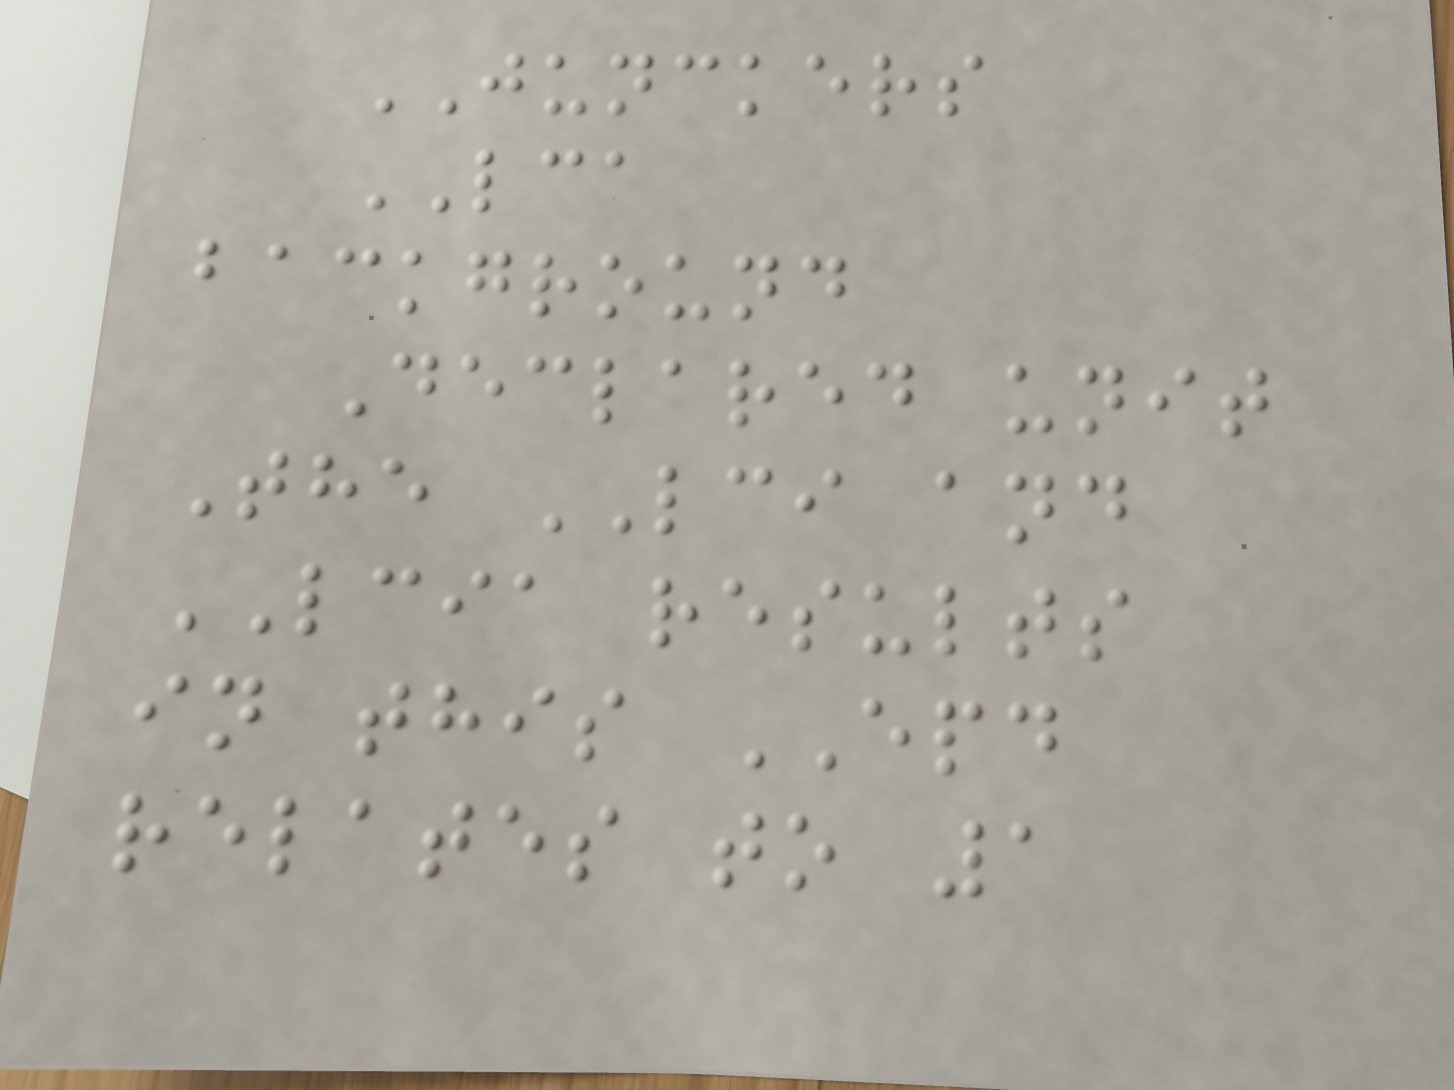JUNCKERS
LCA
background
Declared unit
The LCI and
LCIA results
in this EPD
relates to 1
